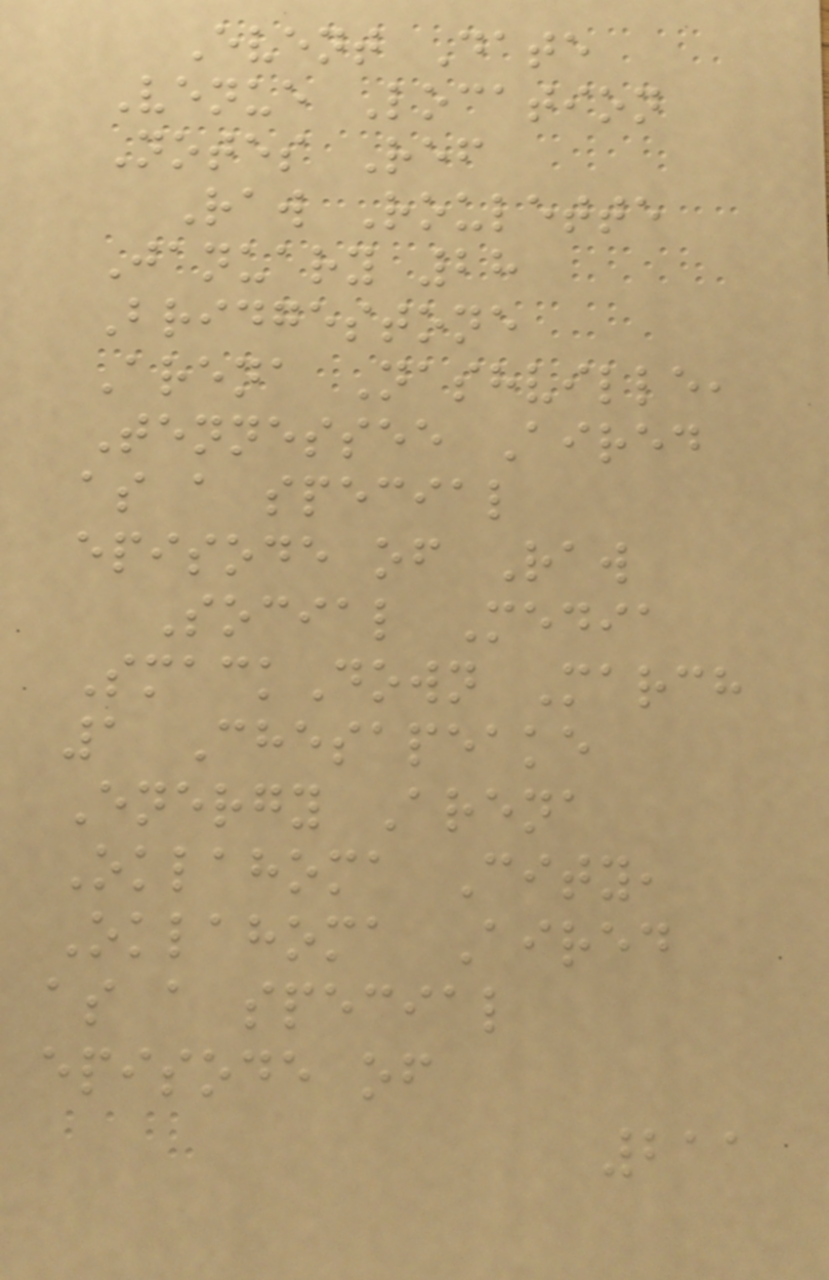Event Date
Venue Location
Notes Ref
Raw Roulette
January 28
Bridgestone
Arena Nashville,
Tennessee Aired
as a special
episode of Raw
Social Media
SmackDown March
1 Chesapeake
Energy Arena
Oklahoma City,
Oklahoma Aired
as a special
episode of
211
